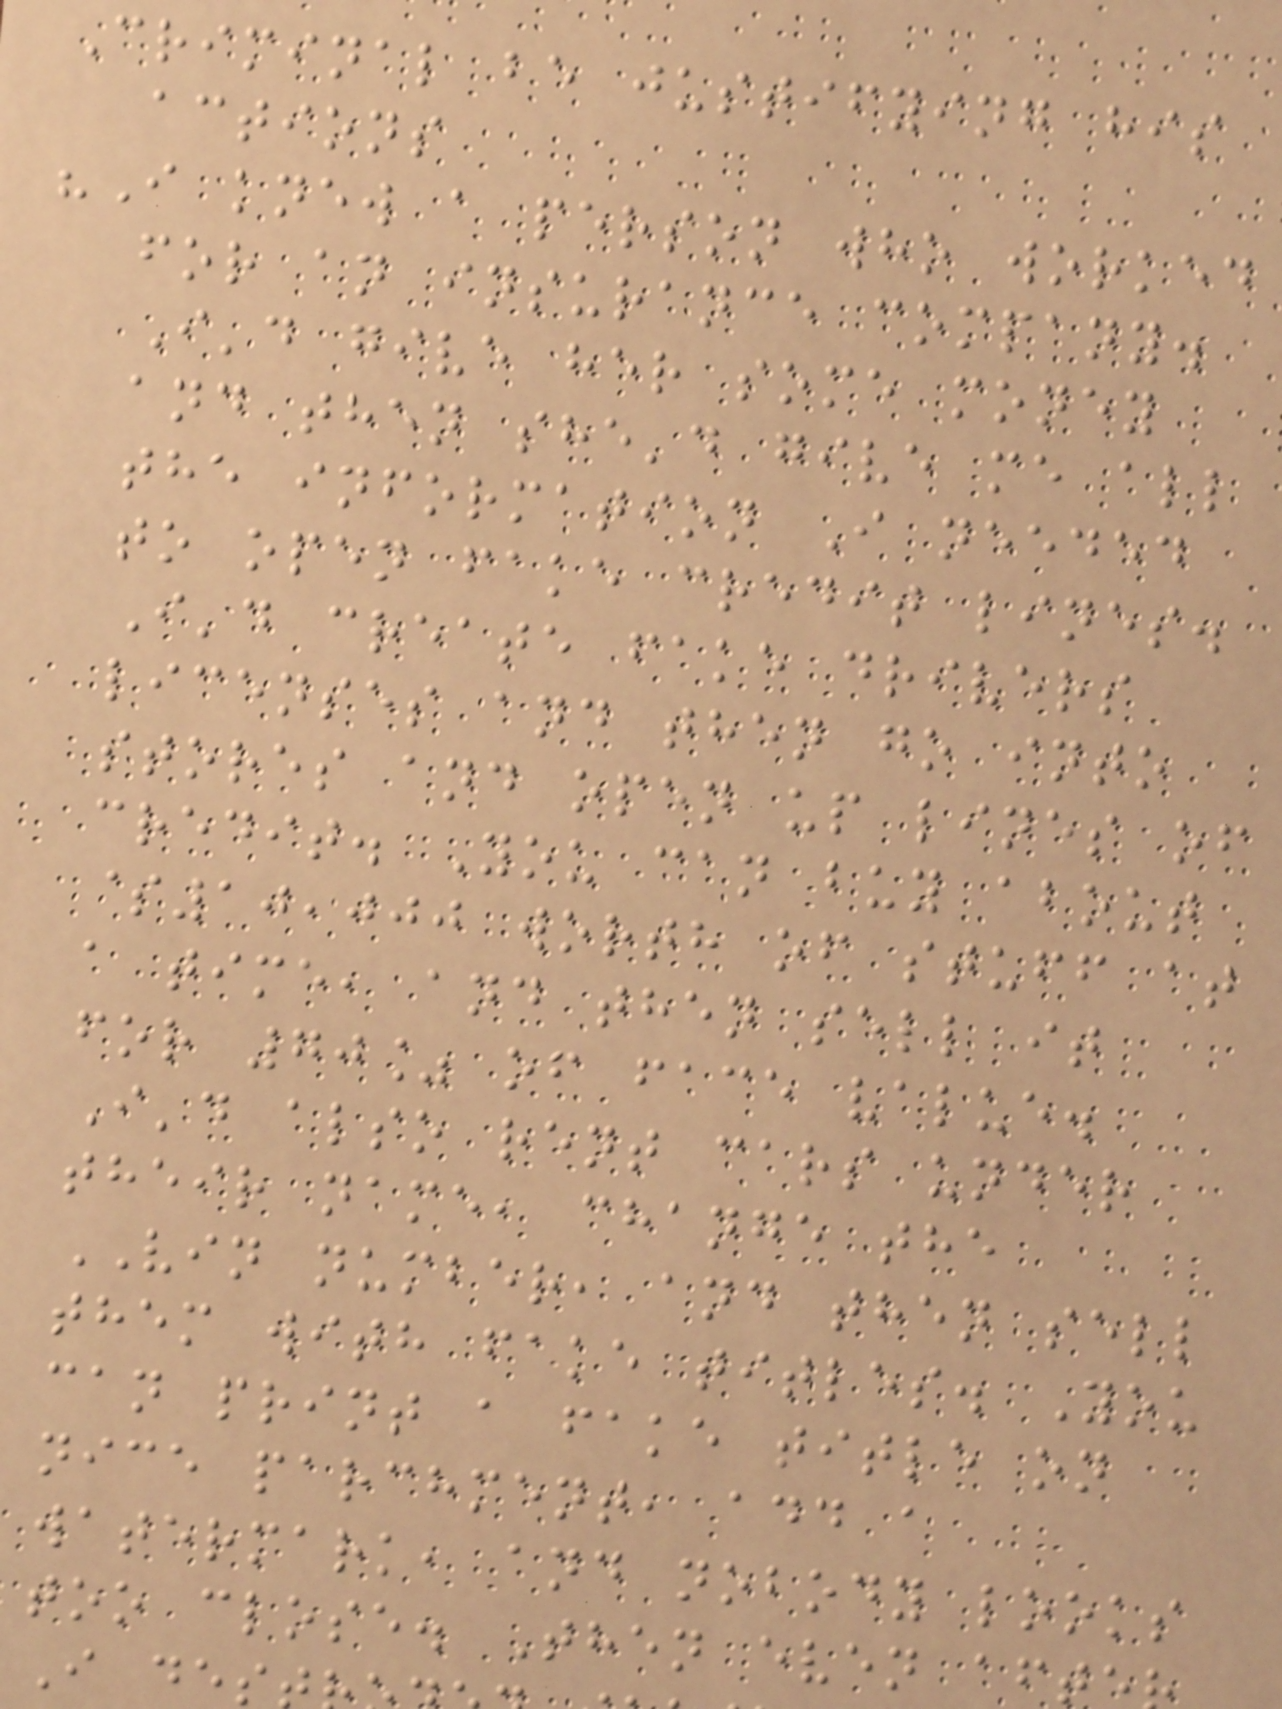Criminal be justifying his
actions
"I knew a person who worked
for an insurance company.
I'd give her some money
and then she'd give me all
the information I needed
to open fake credit lines.
I'd create fake drivers
licenses and then go into
stores and open up lines of
credit. You can buy about
$10,000 worth of stuff at
a time, and then sell it
for 70% of face value.
I'd also rent cars under
their name, change the
VIN number, and then sell
them with fake titles. You
can print a fake title on
nice parchment, add a
watermark, and nobody looks
too close. Then even aft
